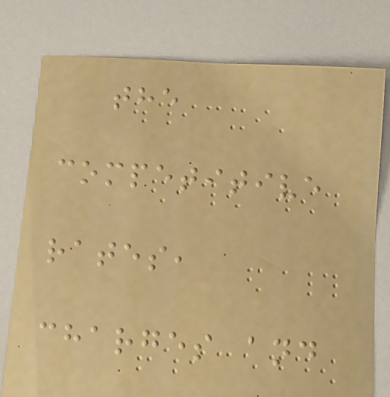the
competitive
rates,
charges and
